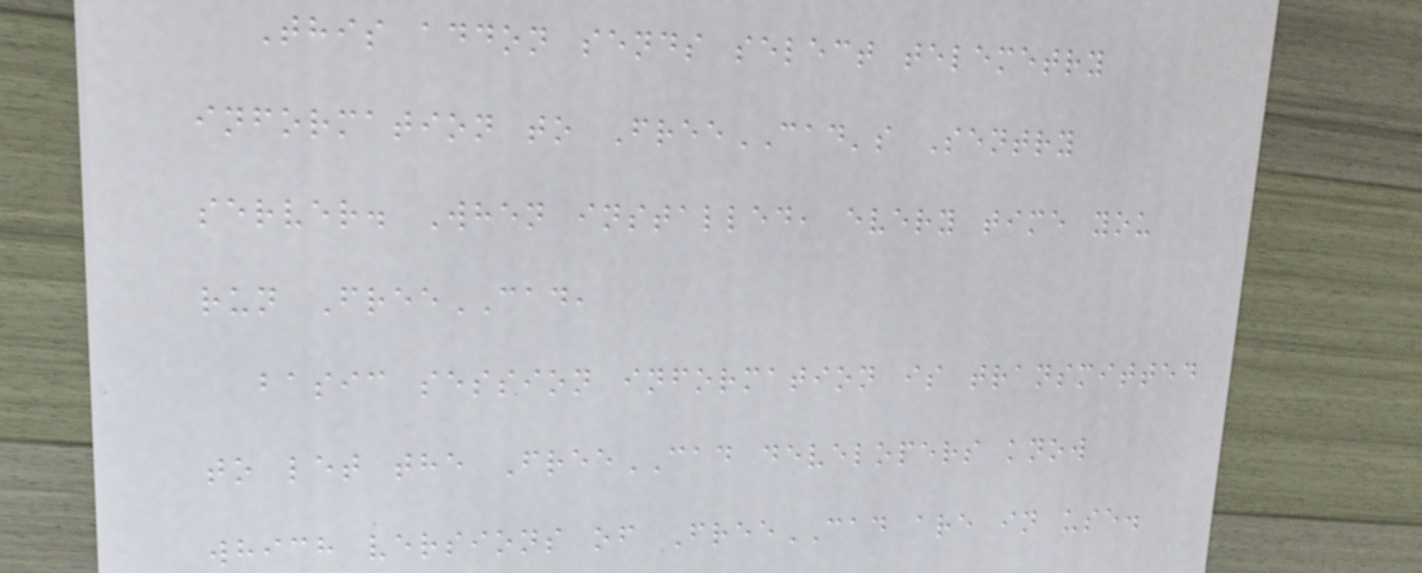This addon sends select telemetry
information to FreeCAD's Sentry
server. When installed, every time you
run FreeCAD,
basic session information is transmitted
to let the FreeCAD developers know
which versions of FreeCAD are in use.
